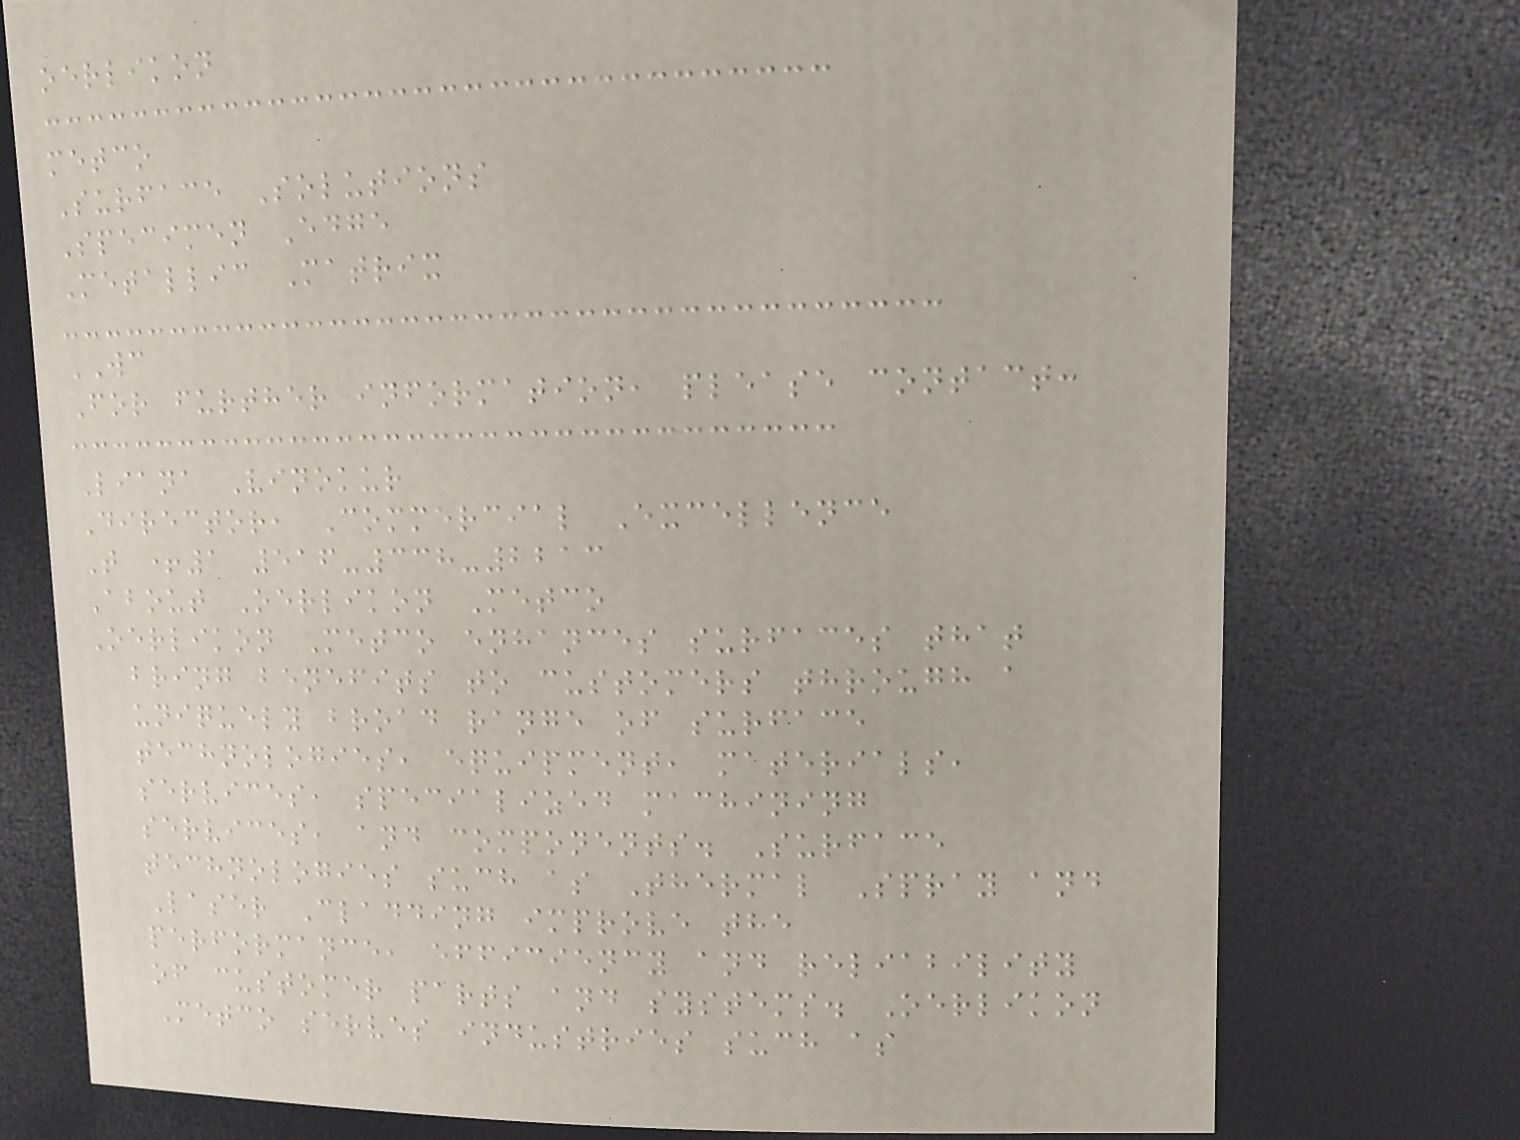oerlikon
metco
Surface Solutions
Specimen Edge
Metallic Matrix
WC
For further information, please contact:
Liana Vinokur
Director, Commercial Excellence
T +1 516-338-2213
About Oerlikon Metco
Oerlikon Metco enhances surfaces that
bring benefits to customers through a
uniquely broad range of surface
technologies, equipment, materials,
services, specialized machining
services, and components. Surface
technologies such as Thermal Spray and
Laser Cladding improve the
performance, efficiency and reliability
of customer parts and systems. Oerlikon
Metco serves industries such as
